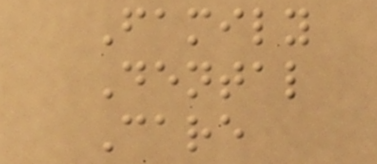Family
Dental
Care
